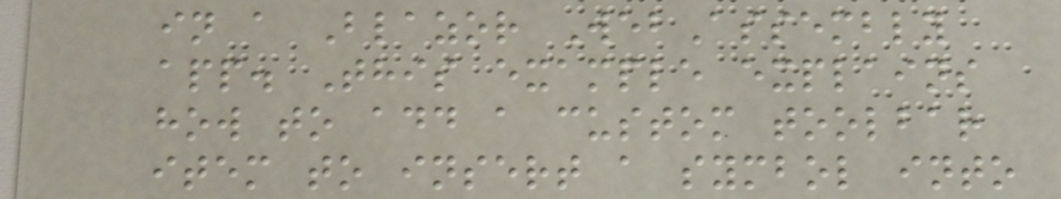in a Blazor WebAssembly
app. This example explains
how to add a custom toolbar
item to insert a symbol into
